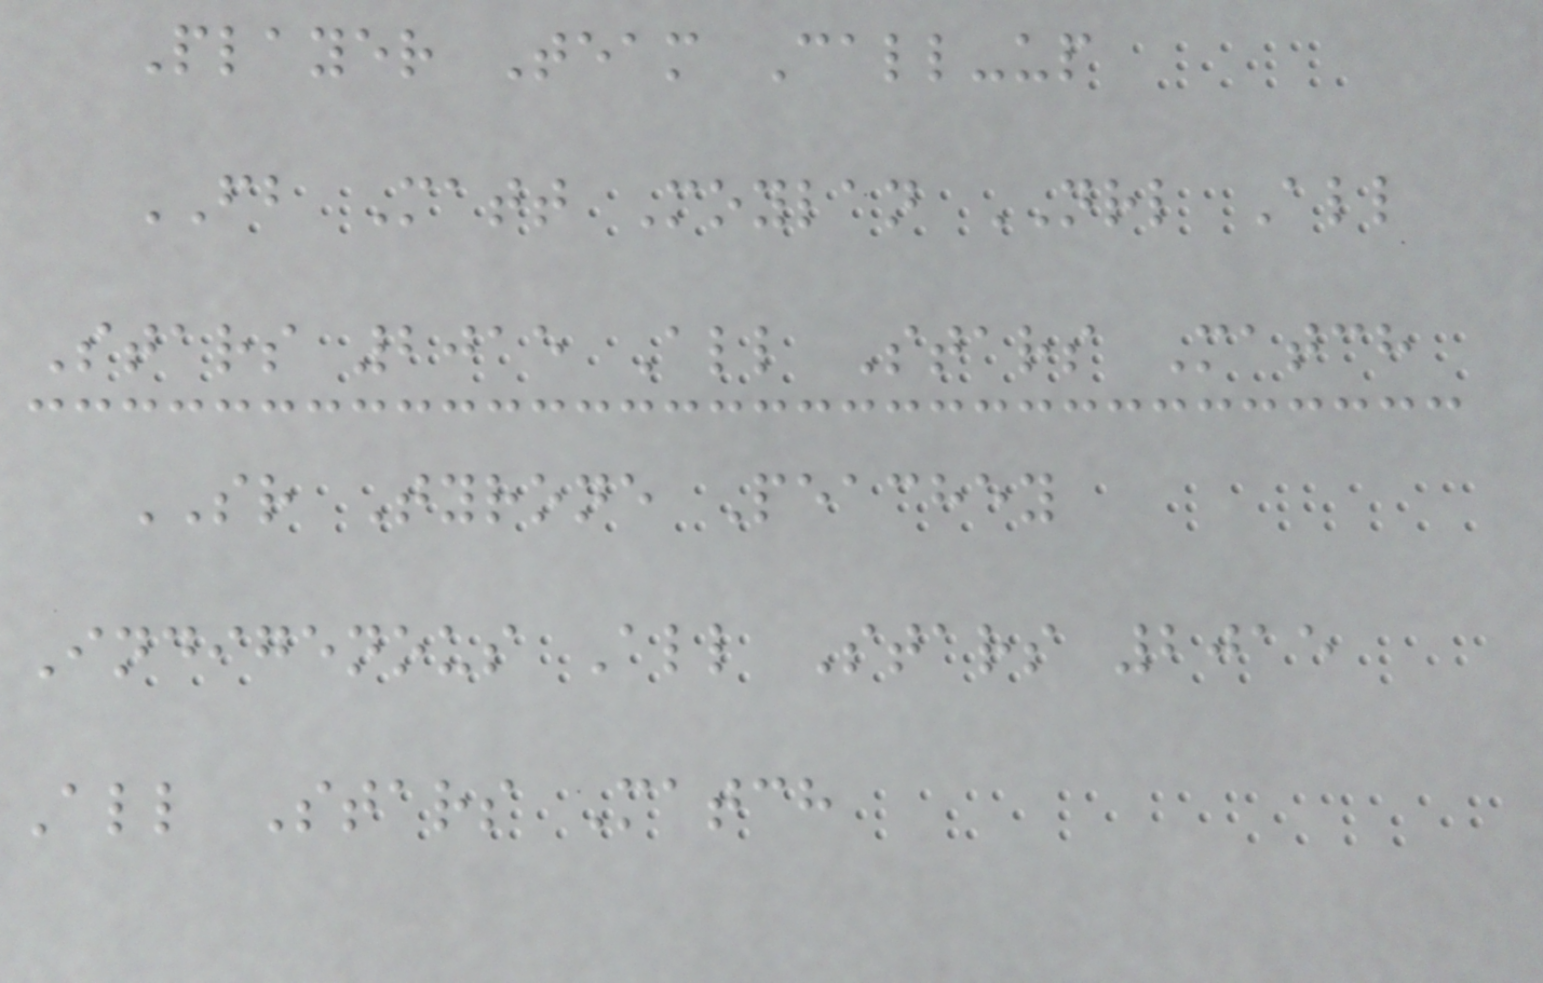Player Team Call-up
FB Matt Moylan NRL All
Stars 2015 All Stars Match
SR Tyrone Peachey
Indigenous All Stars 2015
All Stars Match
